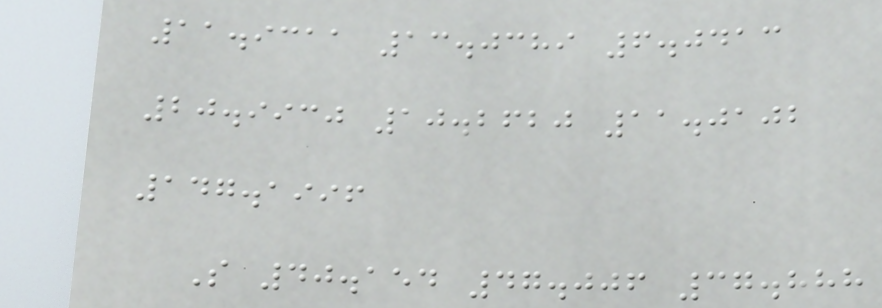11.9311 13.0389 6.0413
20.9930 10.2620 11.0102
147.1996
S 40.154 47.006 37.888
